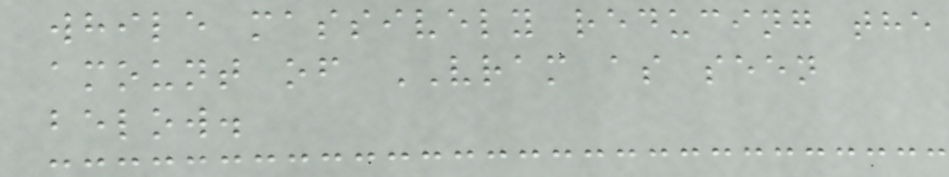while massively reducing the
amount of VRAM as seen
below.
